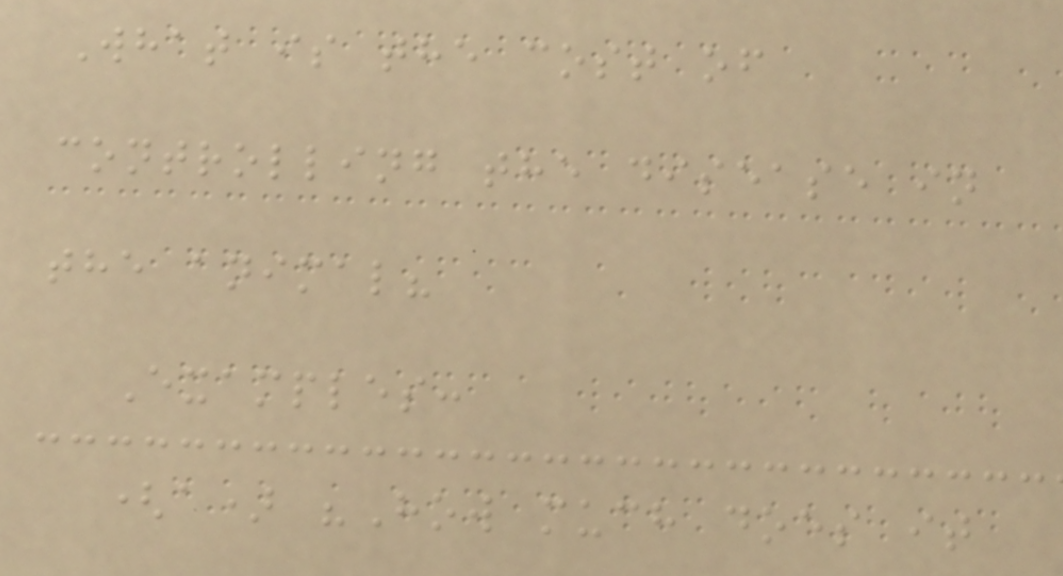What is the cost of
controlling the disease in
the animal?
Examples:
(a) "How much does it
